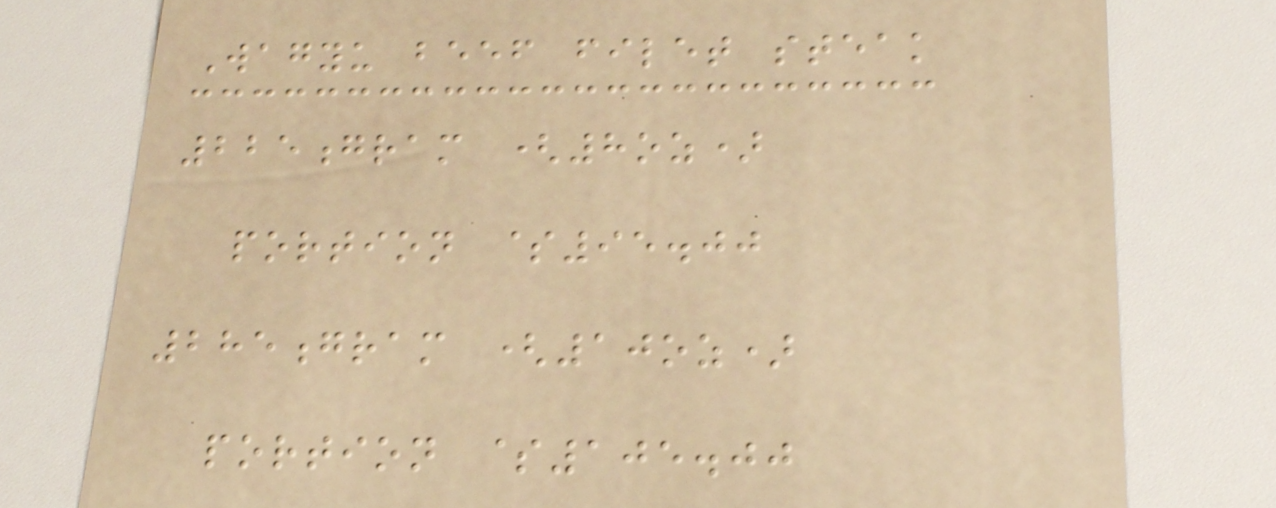Wagyu beef filet steak
225gram (8oz)
portion $95.00
285gram (10oz)
portion $105.00
